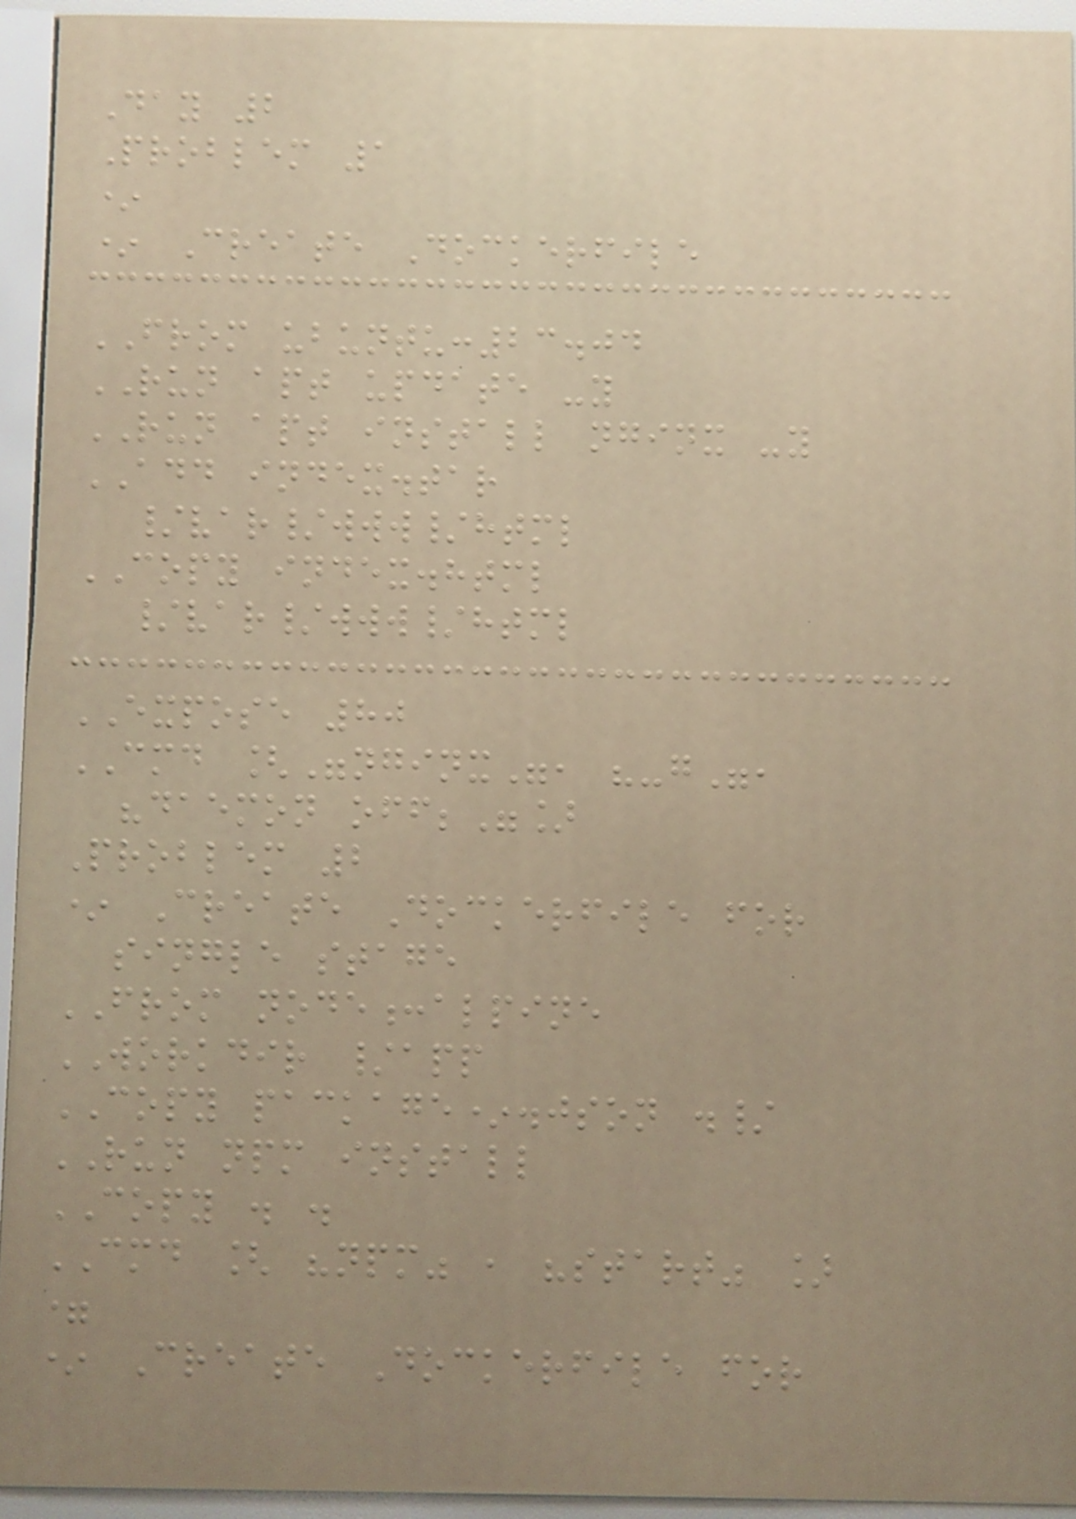Day 2
Problem 1
*
* Create Dockerfile
FROM ubuntu:23.04
RUN apt update -y
RUN apt install nginx -y
ADD index.tar
/var/www/html
COPY index.html
/var/www/html
EXPOSE 80
CMD ["nginx", "-g",
"daemon off;"]
Problem 2
* Create Dockerfile for
single stage
FROM node:alpine
WORKDIR /app
COPY package*.json ./
RUN npm install
COPY . .
CMD [ "npm" , "start" ]
=
* Create Dockerfile for
